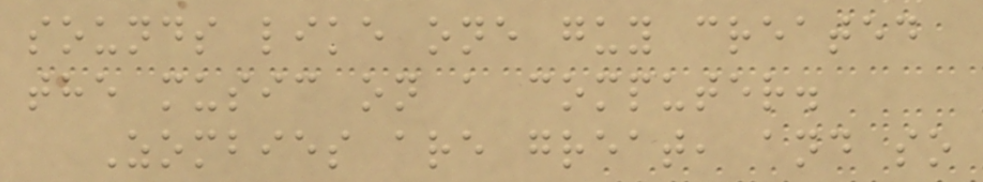sounds like one guy created
the music on a computer.
Zombies are great, and so
